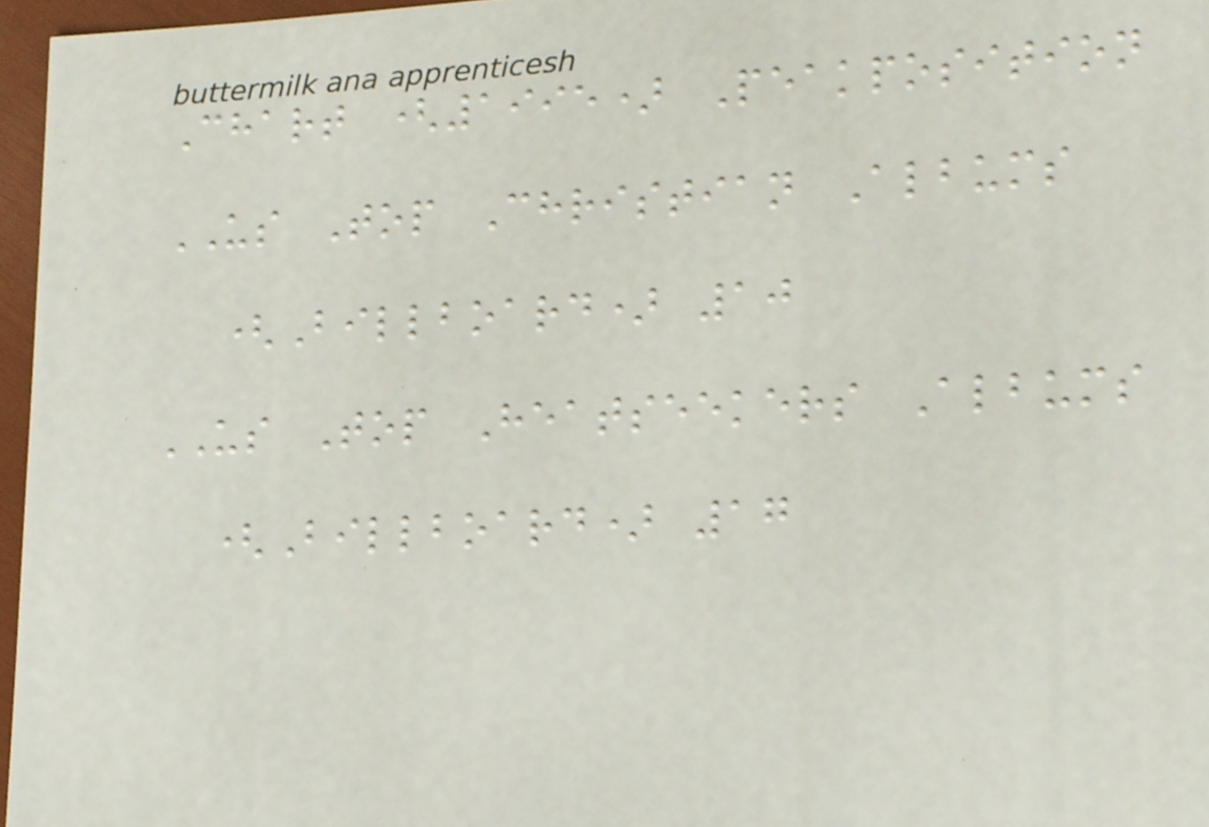Chart (1995) Peakposition
US Top Christian Albums
(Billboard) 10
US Top Heatseekers Albums
(Billboard) 17
